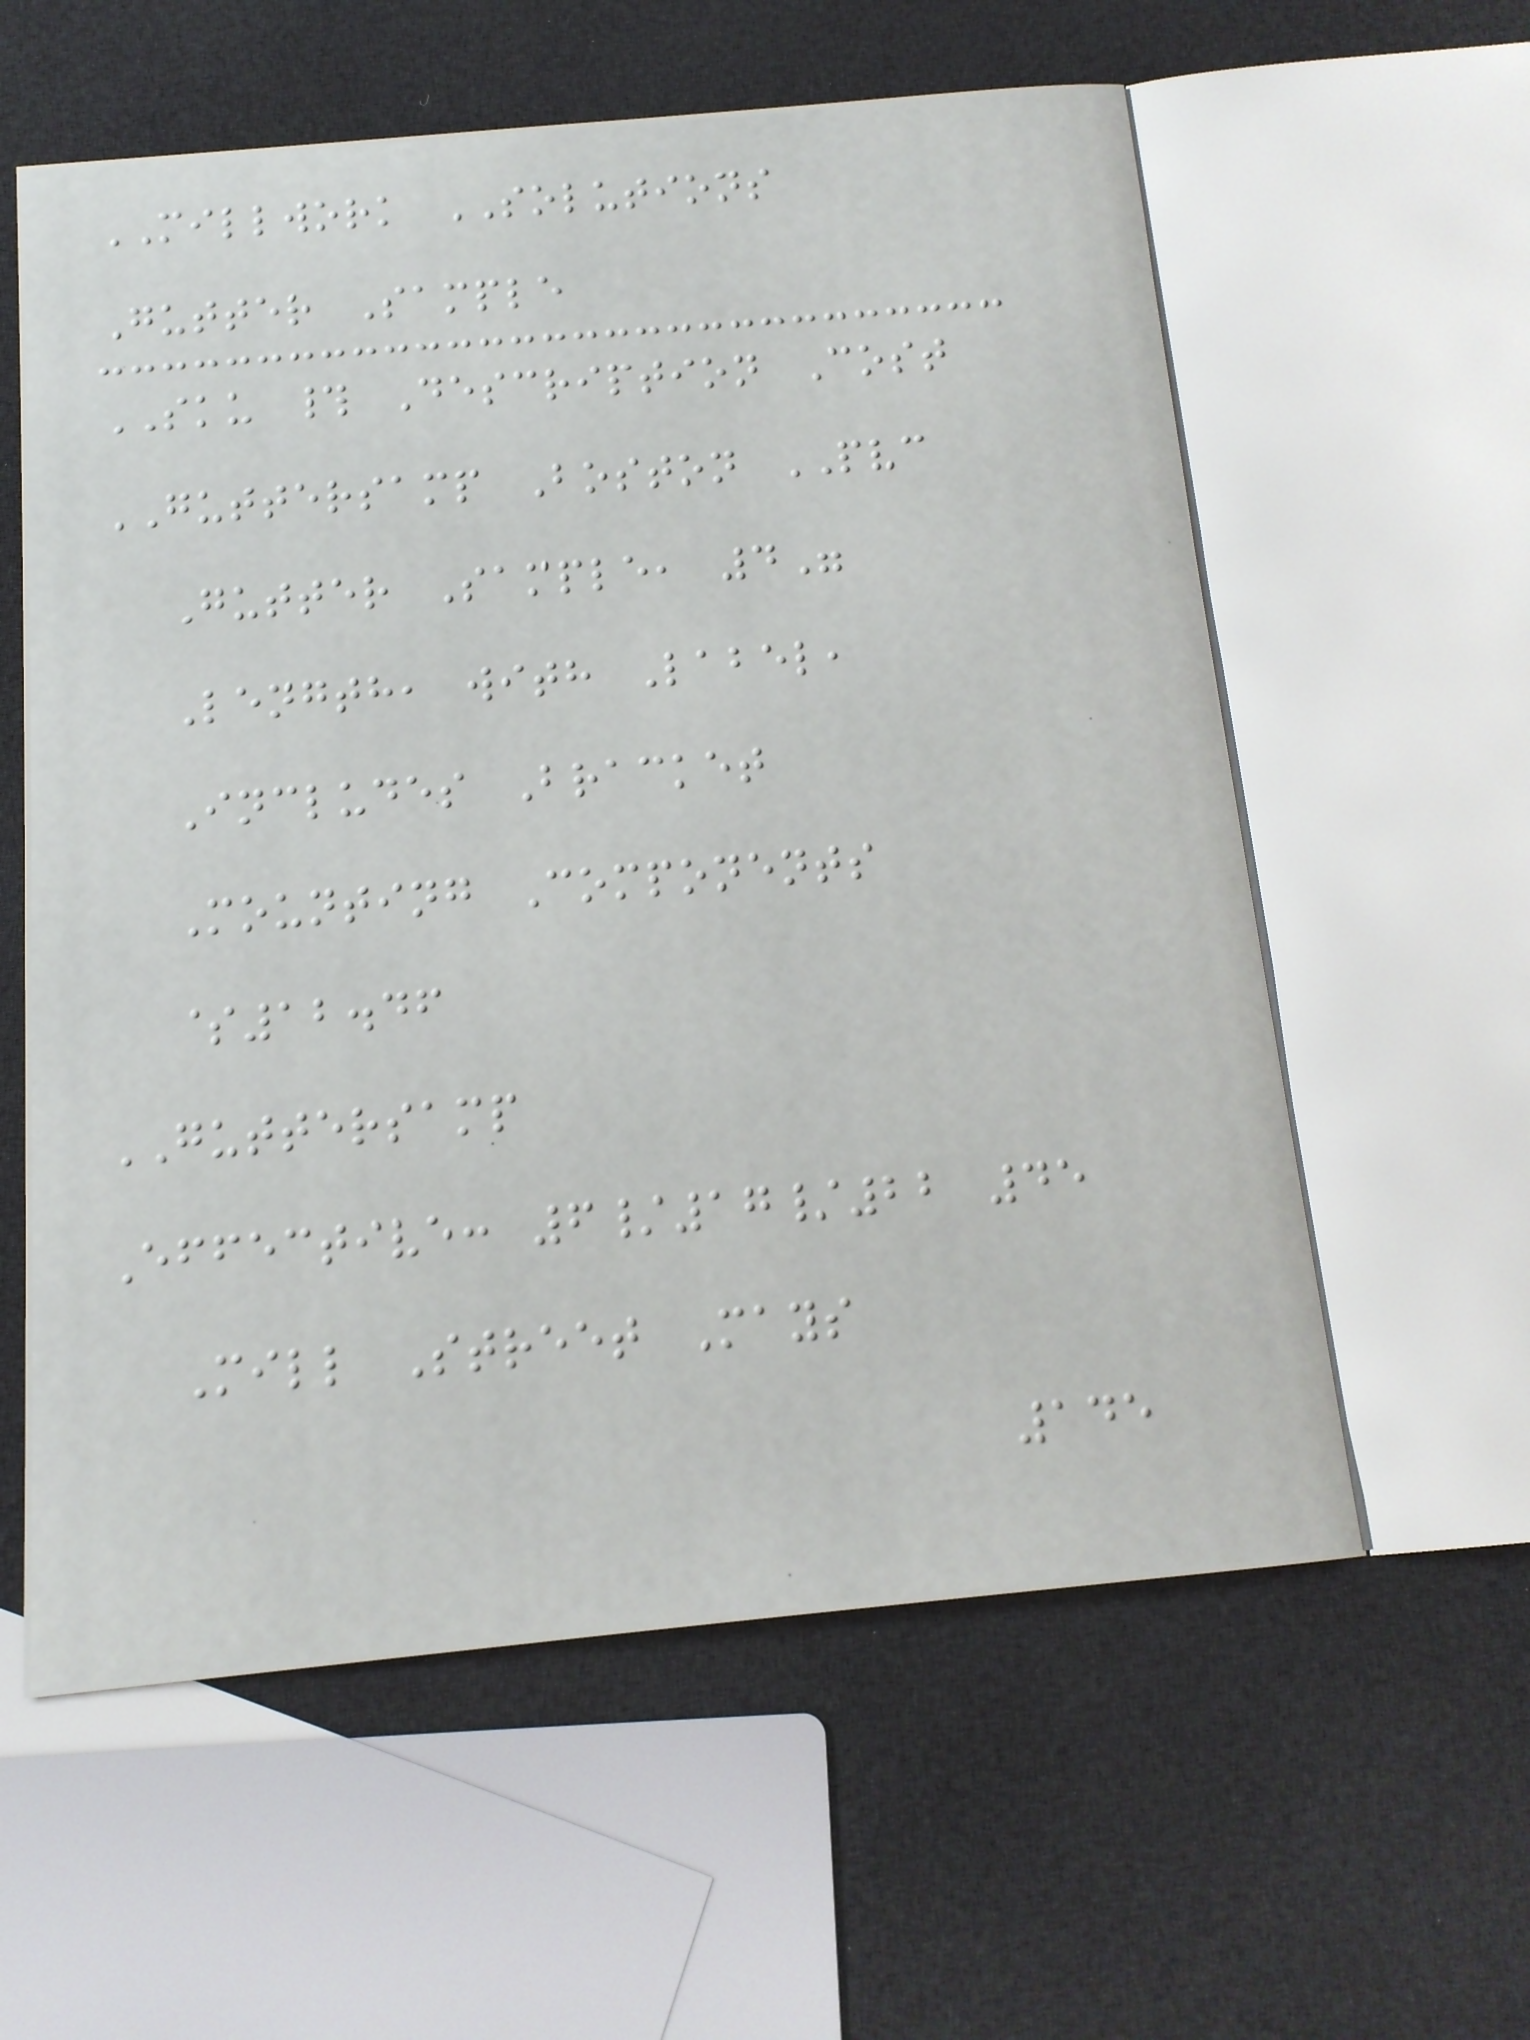MILLWORK SOLUTIONS
Gutter Sample
SKU # Description Cost
GUTTERSAMP Boston PVC
Gutter Sample, 4"
Length, with Label,
Includes Bracket
Mounting Components
$12.46
GUTTERSAMP
Effective: 6/17/22 45
Mill Street Mays
145
